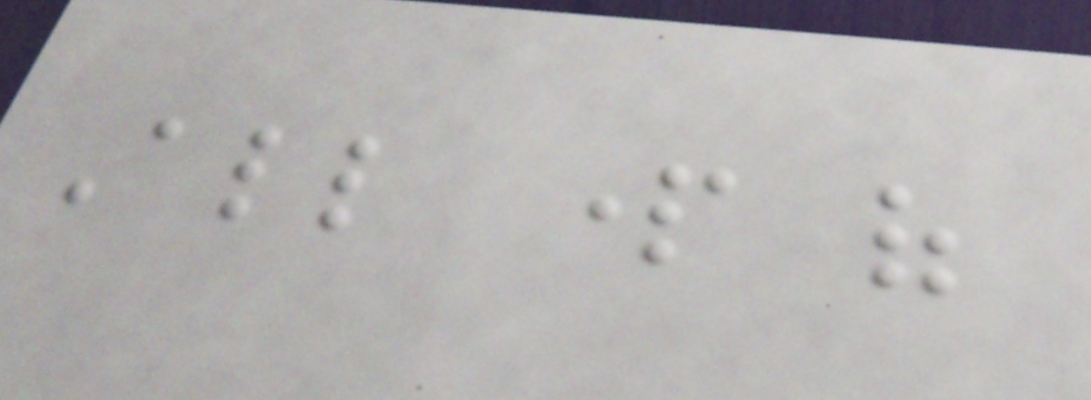All part of
